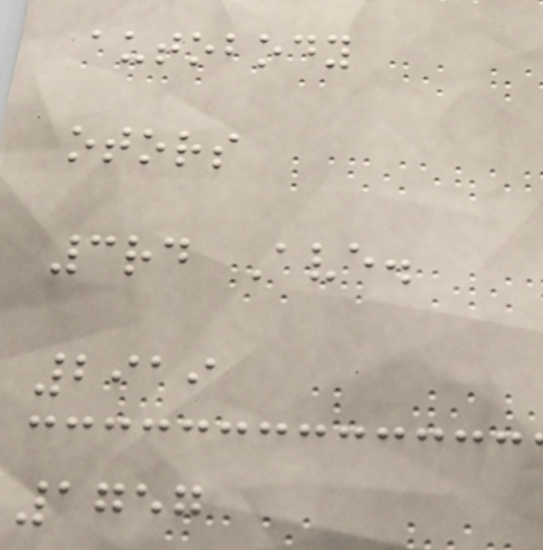autobody
otors
3rd Ave.
2919
1757
